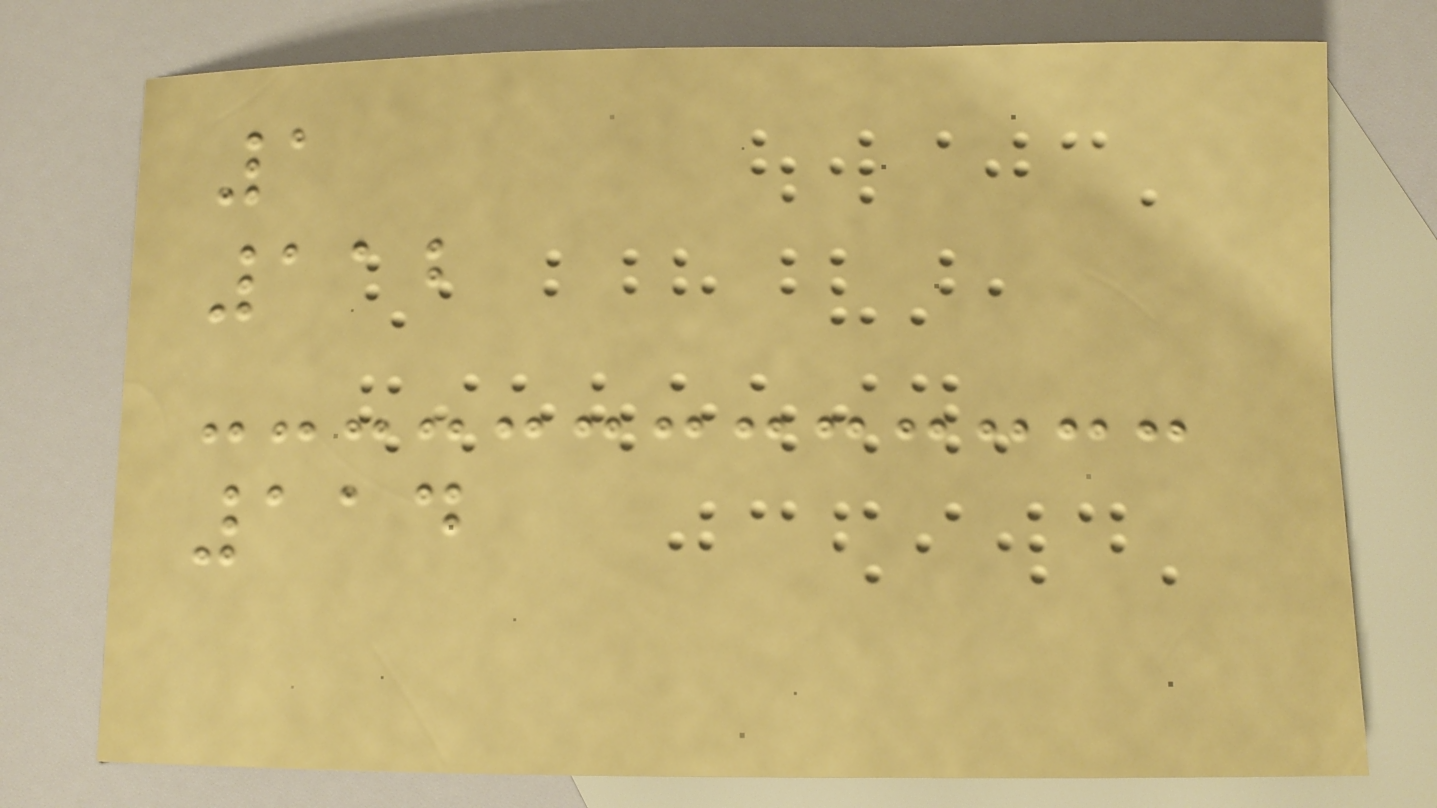1
112
114
